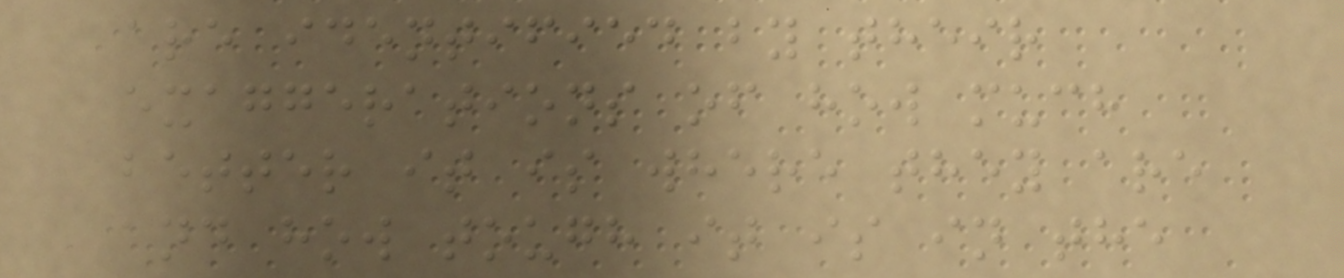are identified by their
exaggerations of how much
better it is where they are
and how tough it is in the
